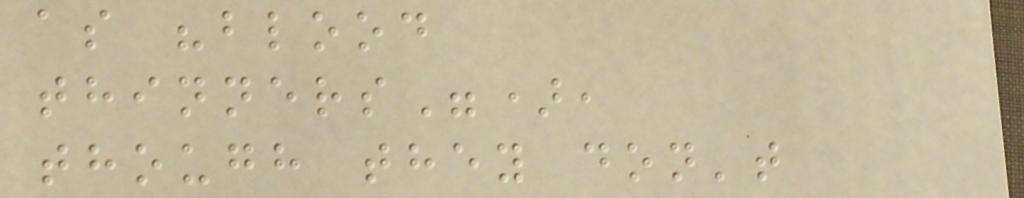as "blood
thinners"),
though they don't
